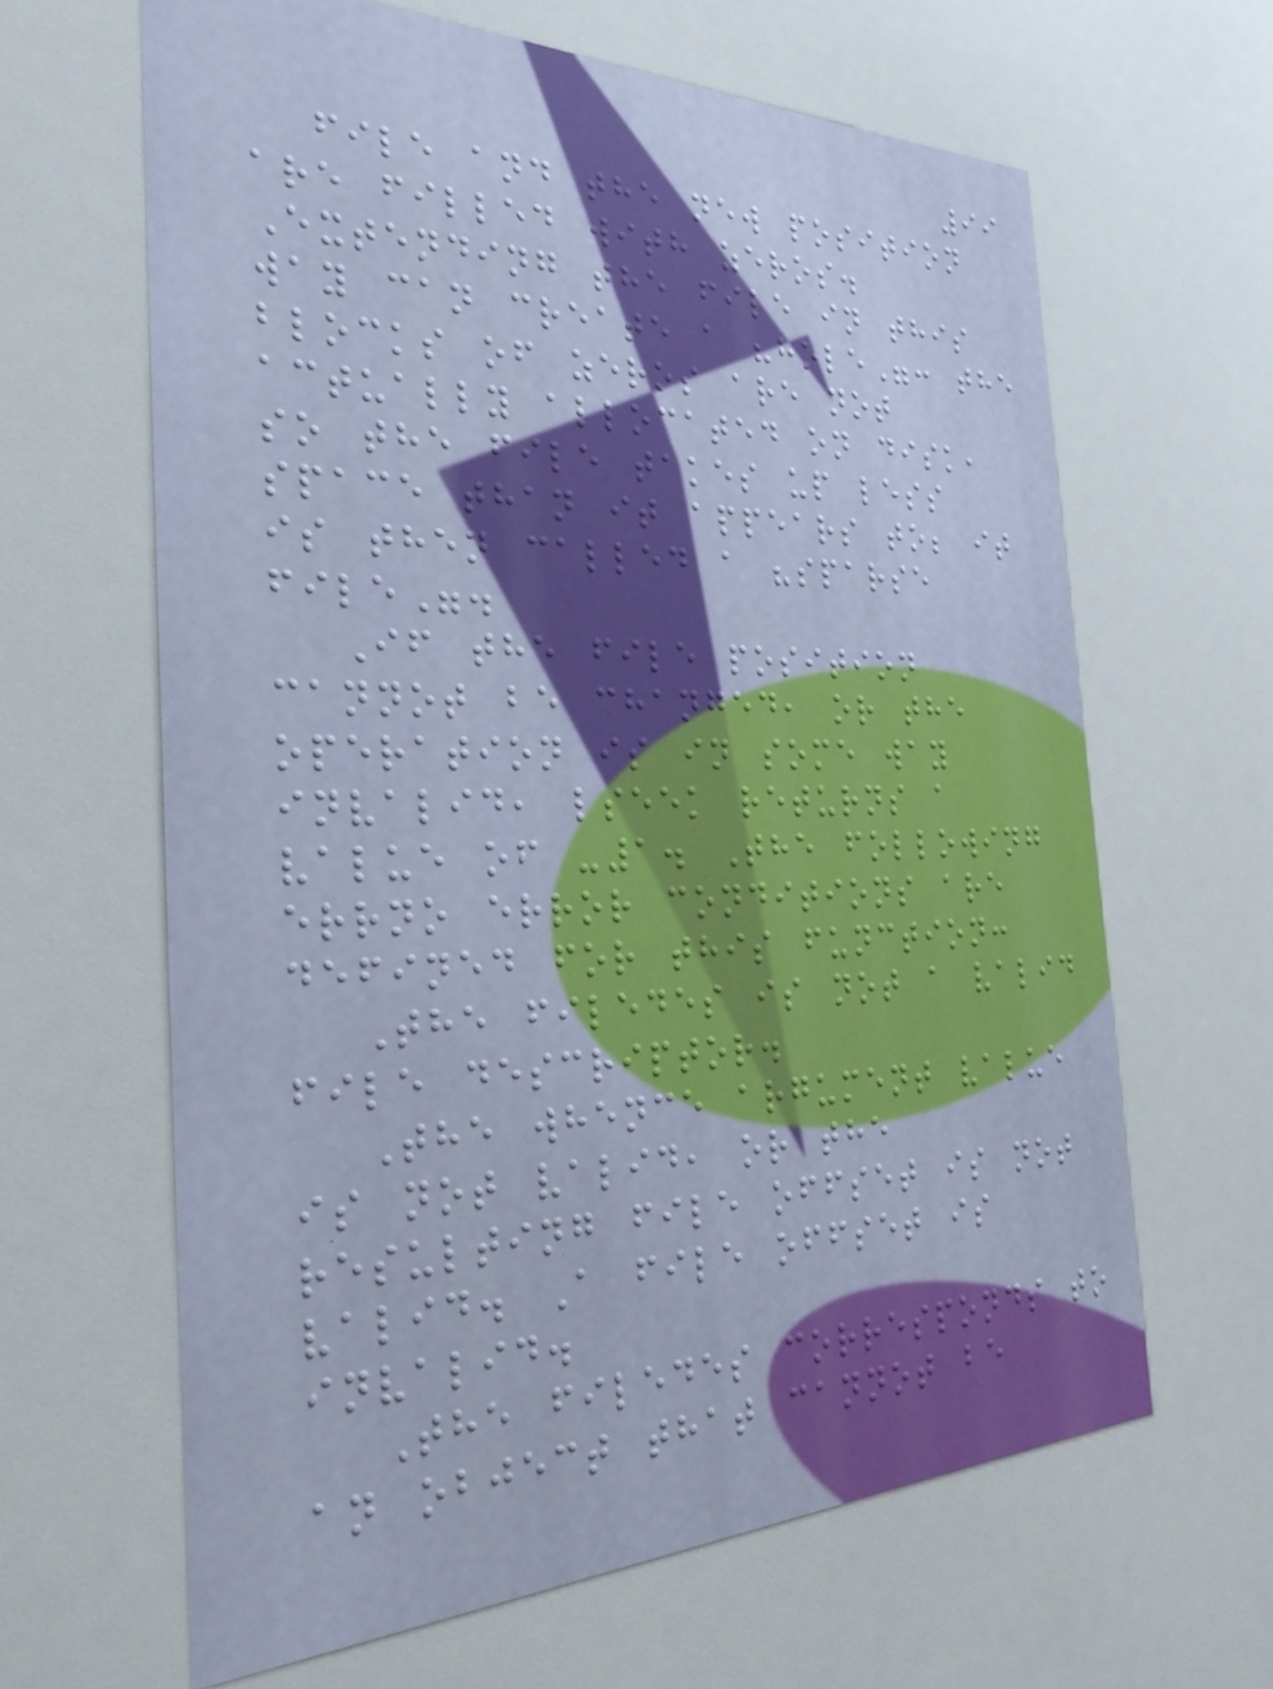99
file and the new position
are filled with zeros.
Extending the file in this
way can create a "hole": the
blocks of zeros are not
actually allocated on disk,
so the file takes up less
space than it appears to; it
is then called a "sparse
file".
If the file position
cannot be changed, or the
operation is in some way
invalid, lseek returns a
value of -1. The following
errno error conditions are
defined for this function:
The filedes is not a valid
file descriptor.
The whence argument value
is not valid, or the
resulting file offset is not
valid. A file offset is
invalid.
The filedes corresponds to
an object that cannot be
